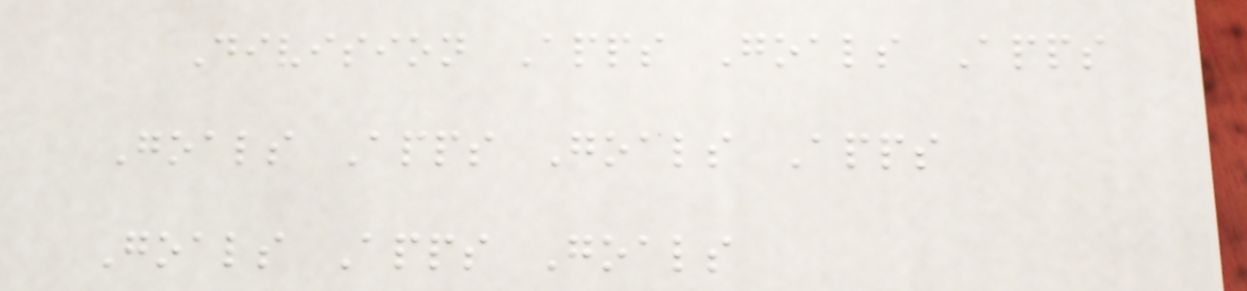Division Apps Goals Apps
Goals Apps Goals Apps
Goals Apps Goals
